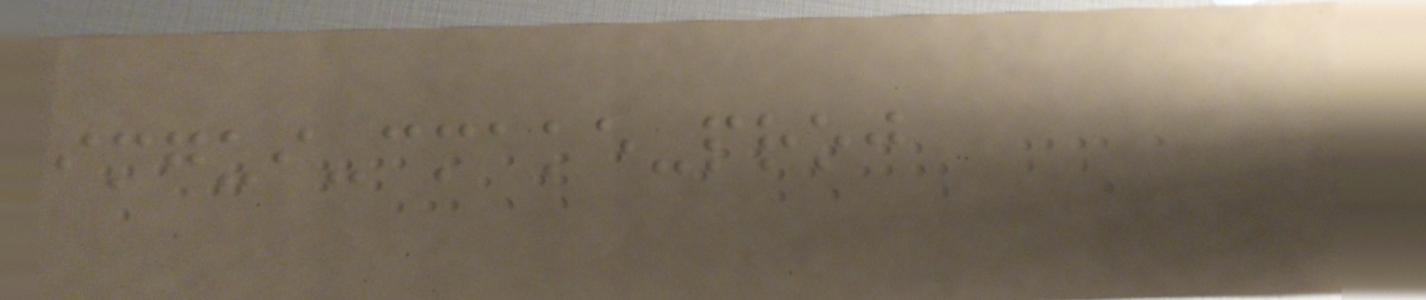imgui-cmake-proj
